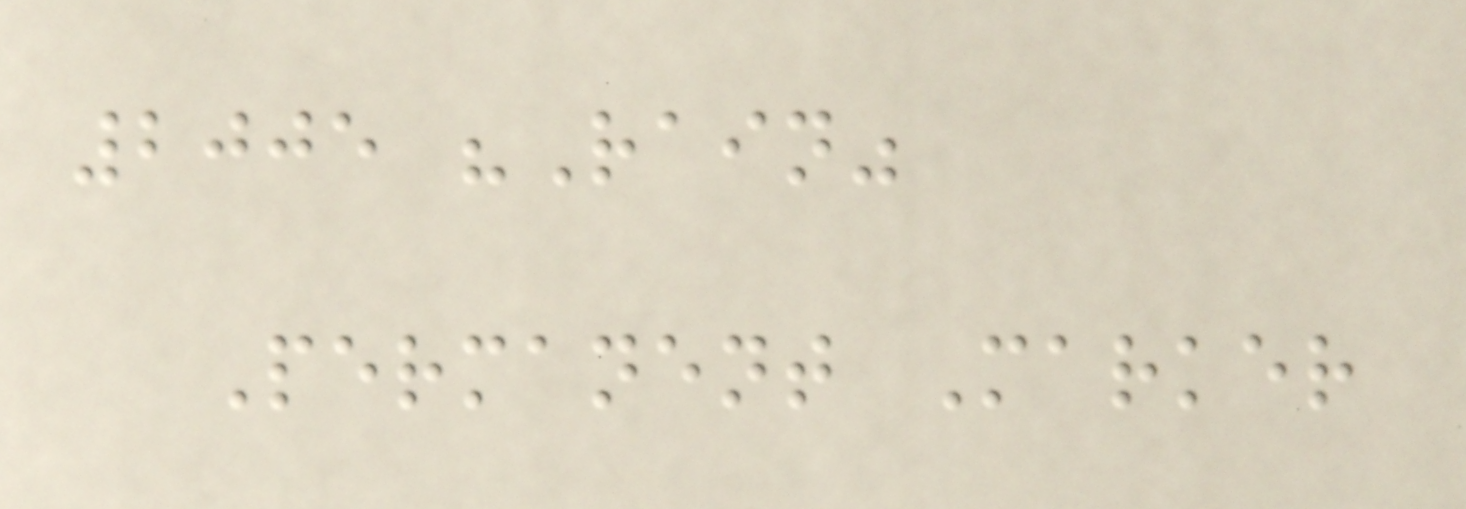2005 "Rain"
Permanent Marker
